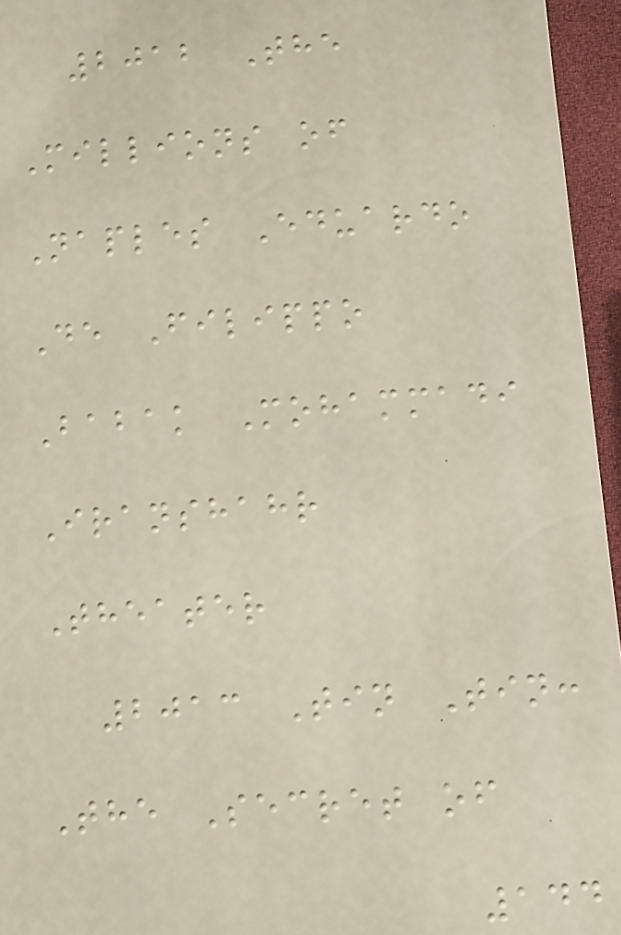2012 The
Millions of
Naples Eduardo
De Filippo
Babak Mohammadi
Iranshahr
Theater
2013 Tin Tin:
The Secret of
144
